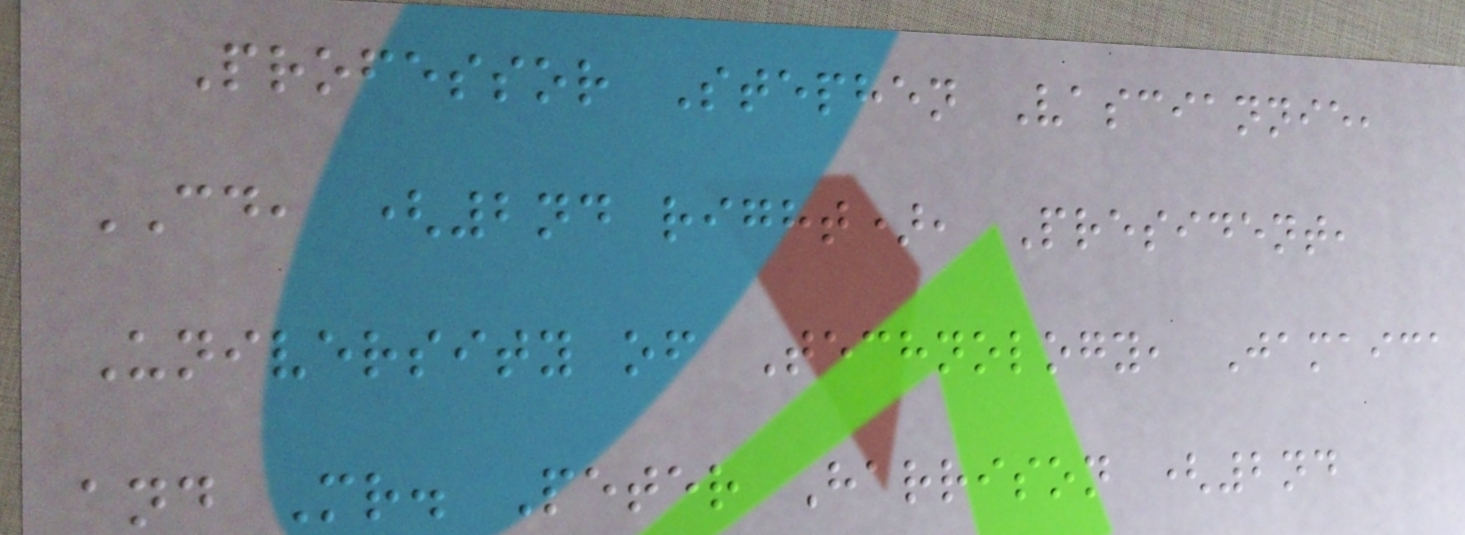Professor Stephen Vasciannie,
CD, (2nd right), President,
University of Technology, Jamaica
and Mr. Peter Harrison (2nd
